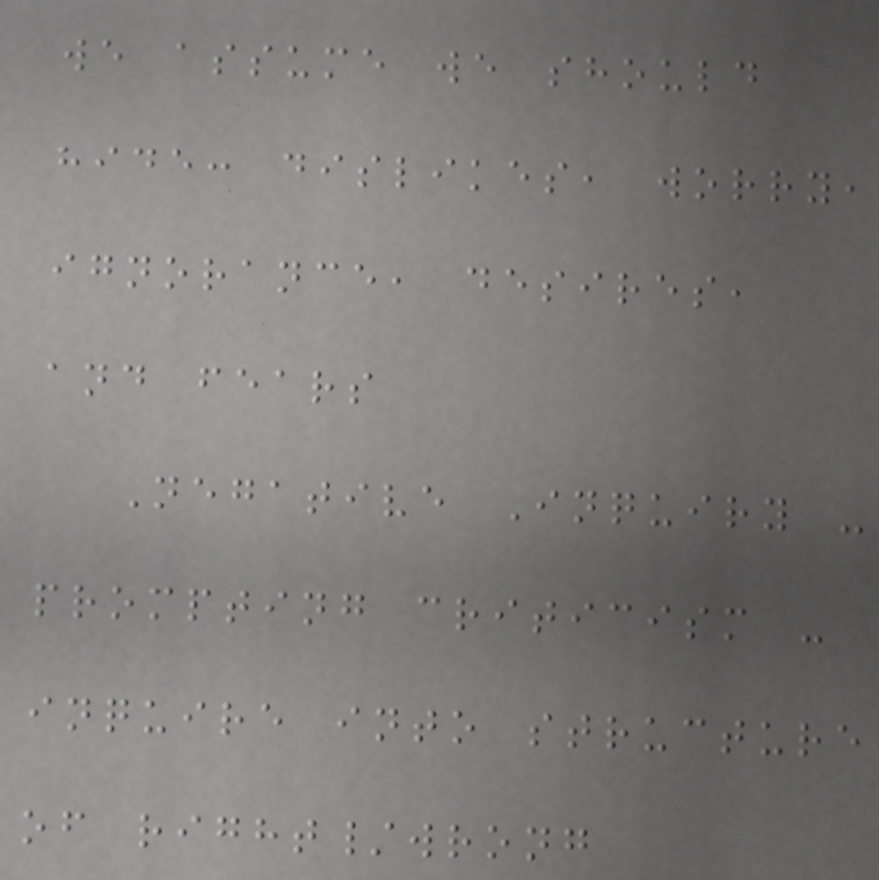we assume we should
hide: dislikes, worry,
ignorance, desires,
and fears
Negative Inquiry -
prompting criticism -
inquire into structure
of right/wrong
